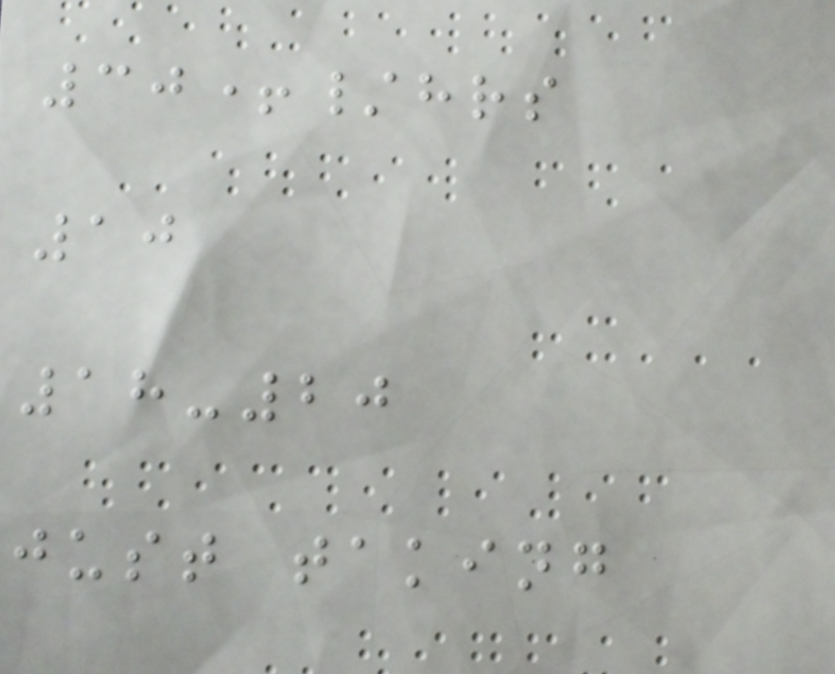30+/hrs
10
18-20
just taking
